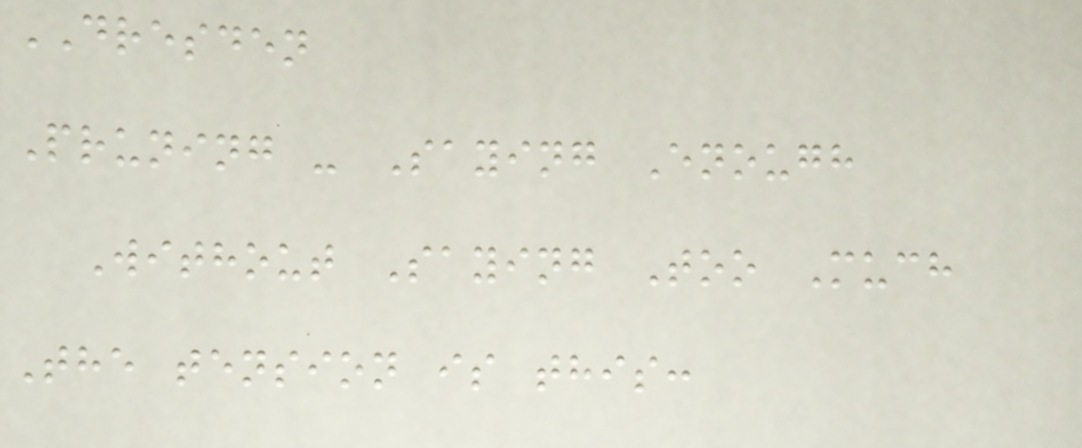DRESDEN
Pruning - Saying Enough
Without Saying Too Much
The tension is this:
